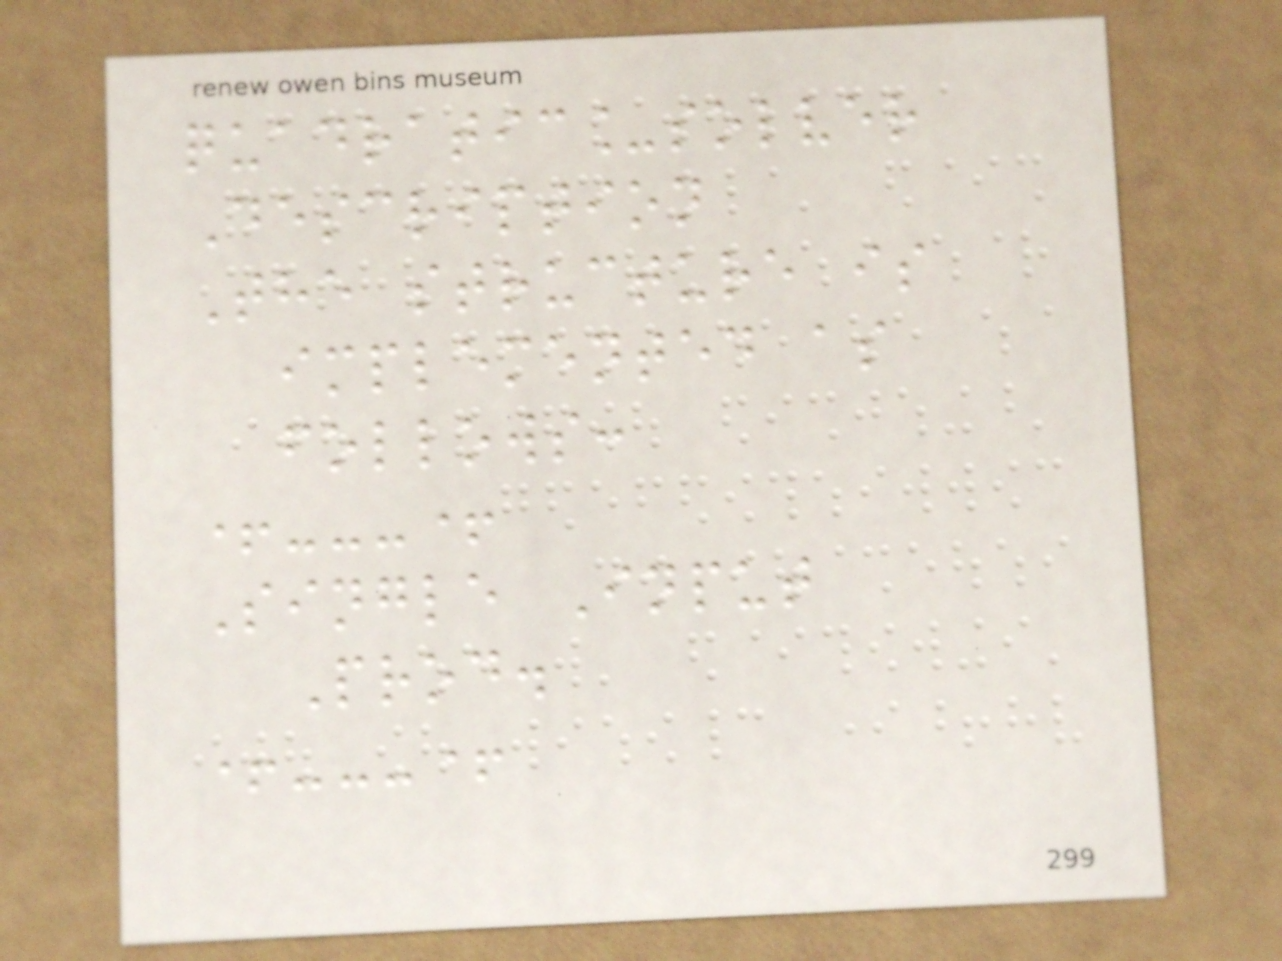quadratic_solver
Description
The structure is
implemented as
follows:
+---+
Single Input
Prod.
+---+
